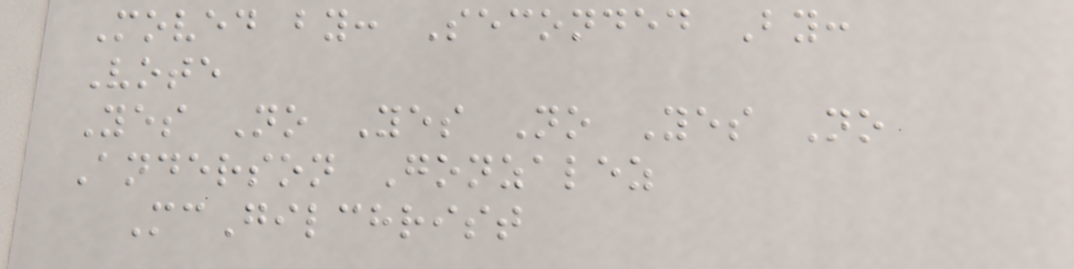Moved by: Seconded By:
Vote
Yes No Yes No Yes No
Anderson Gonzalez
McGilchrist
